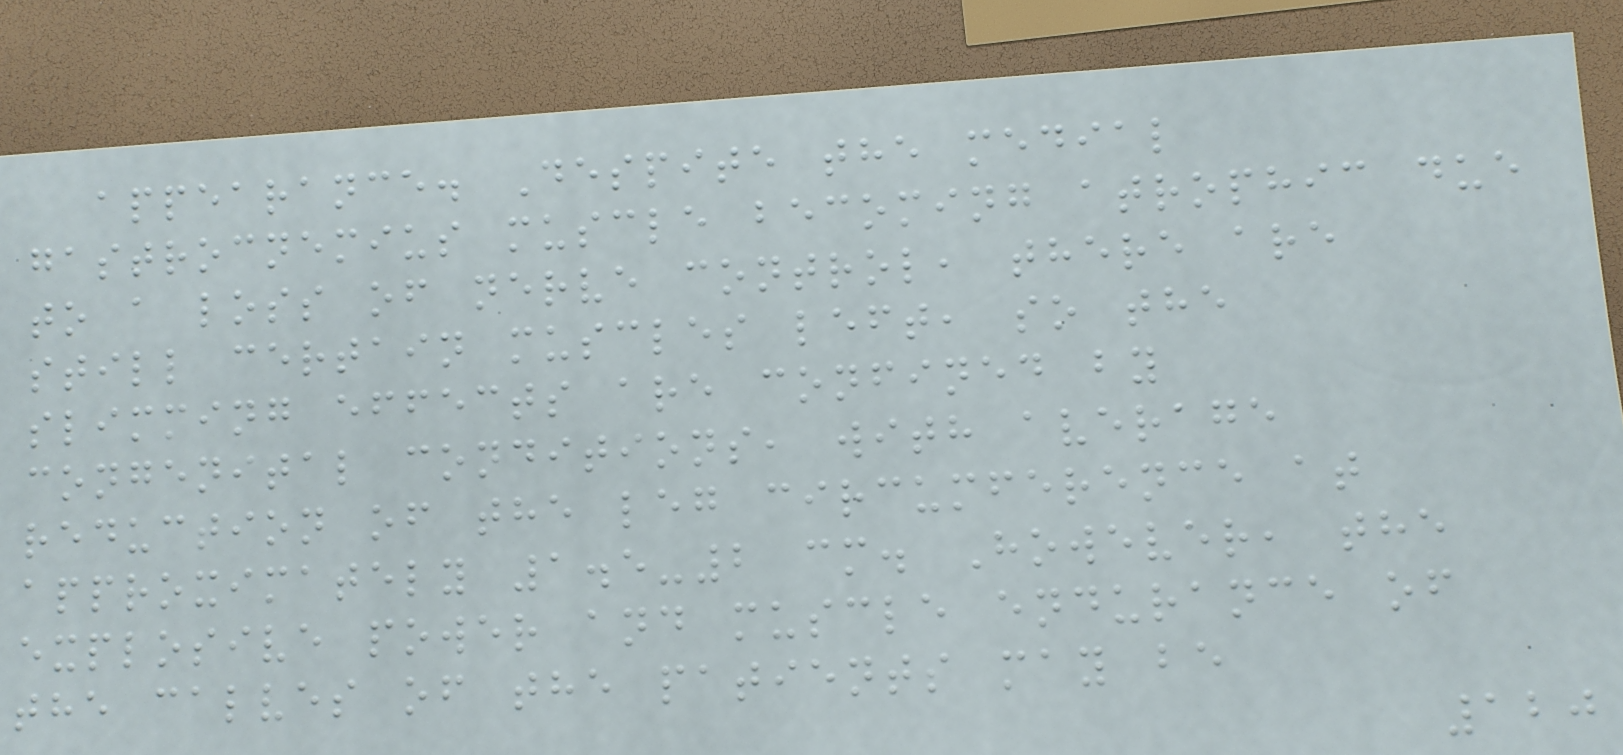appearance. Despite the medial
gastrocnemius muscle becoming atrophic due
to a loss of nerve control, there are
still certain muscles left, so the
slimming effects are confined by
congenital conditions, with average
reduction of the leg circumference at
approximately 1.5-2 cm. However, the
explosive power and muscle endurance of
the calves of the patients may be
120
